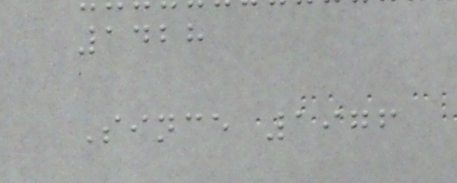1428
Since 1976
